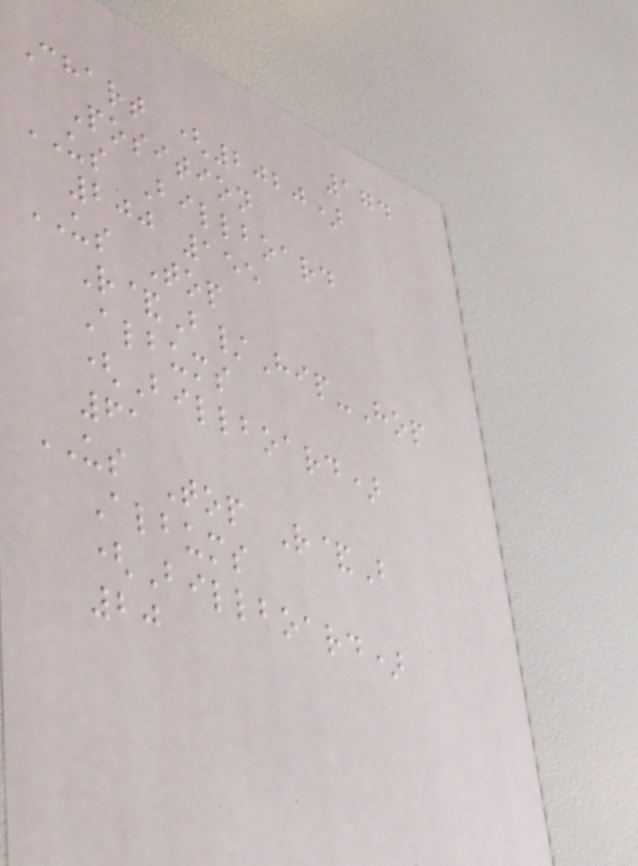174
Chart (2020)
Position
US Billboard
200 155
US Top
R&B/Hip-Hop
Albums
(Billboard)
61
US Top R&B
Albums
(Billboard)
20
